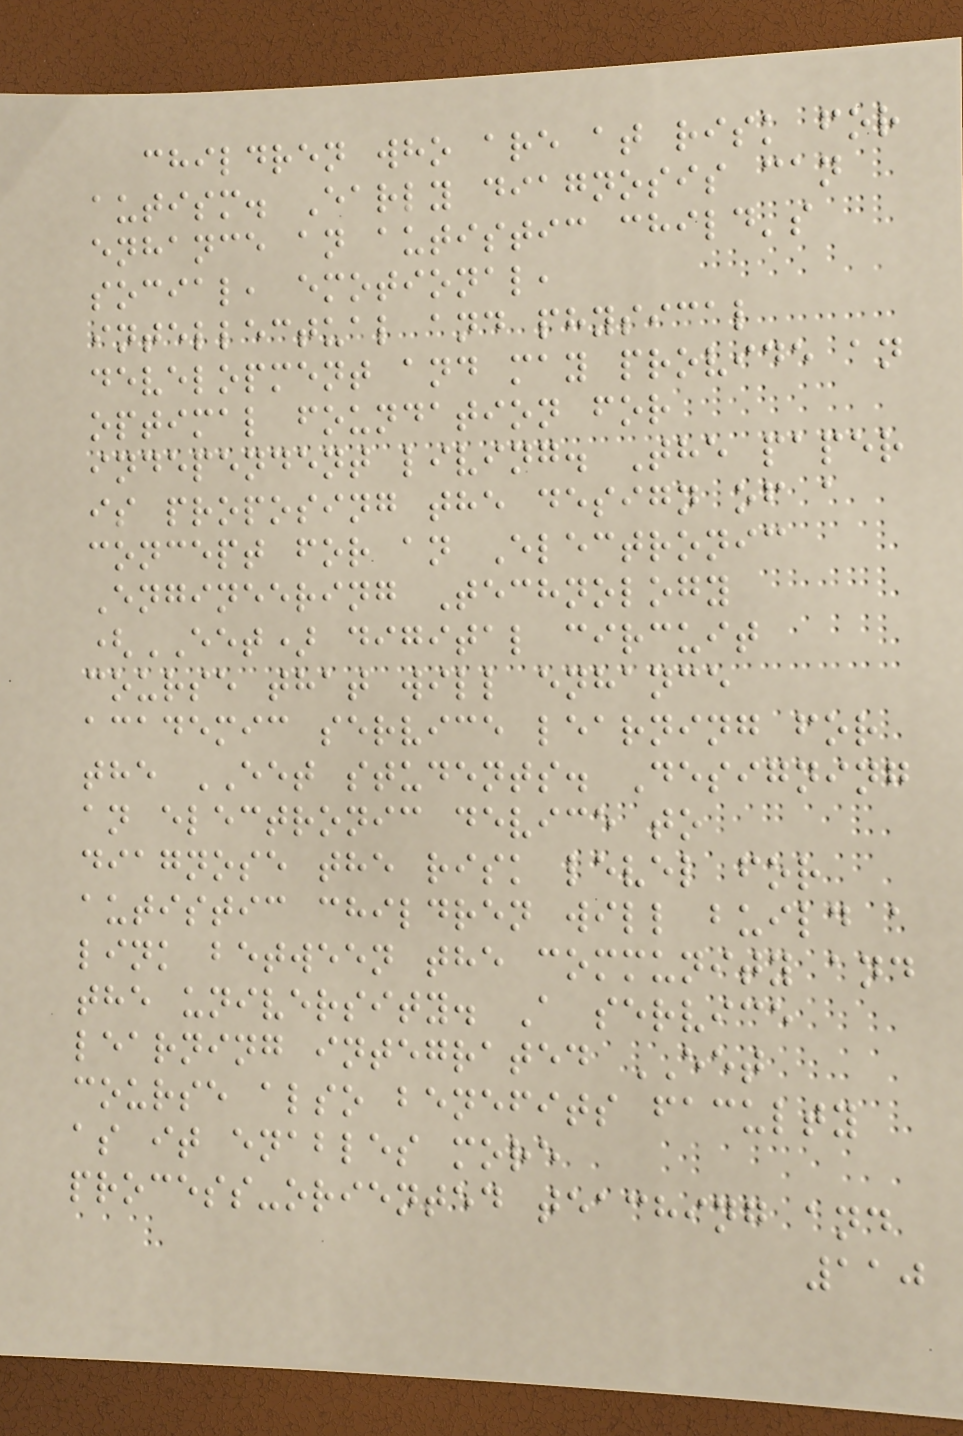children who are at risk for
autism. Early diagnosis can
enhance an autistic child's
social, emotional,
intellectual and physical
development and may provide an
optimal foundation for
independent living. The paper
is proposing the design of a
concept for an Electronic
Engineering Technology
(EET) digital circuit
course that will enhance
academic service learning for
the EET students. Designing
an electronic device to
diagnose the risk level for
autistic children will build a
link between the community and
the university. A service
learning integrated EET
course also benefits faculty
as it enables more
process-oriented teaching and
110
